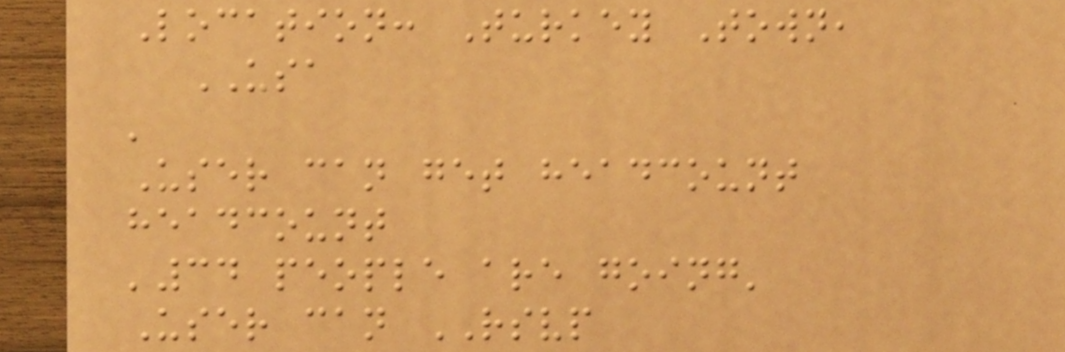Location: Turkey Town,
USA
'
User can get headcount
headcount
'34 people are going'
User can RSVP
